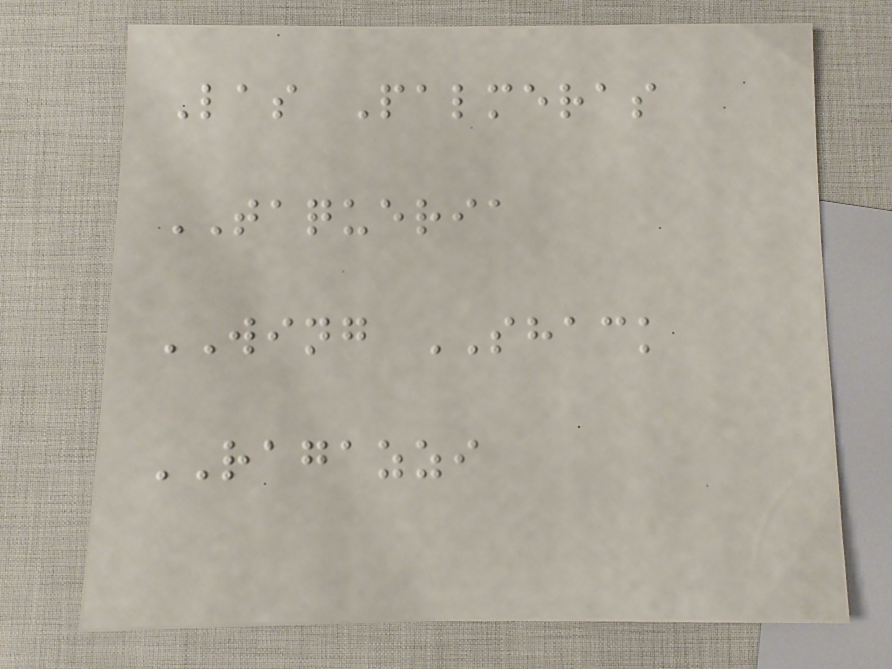Las Palmeras
TAQUERIA
WING SHACK
RAGAZZI
